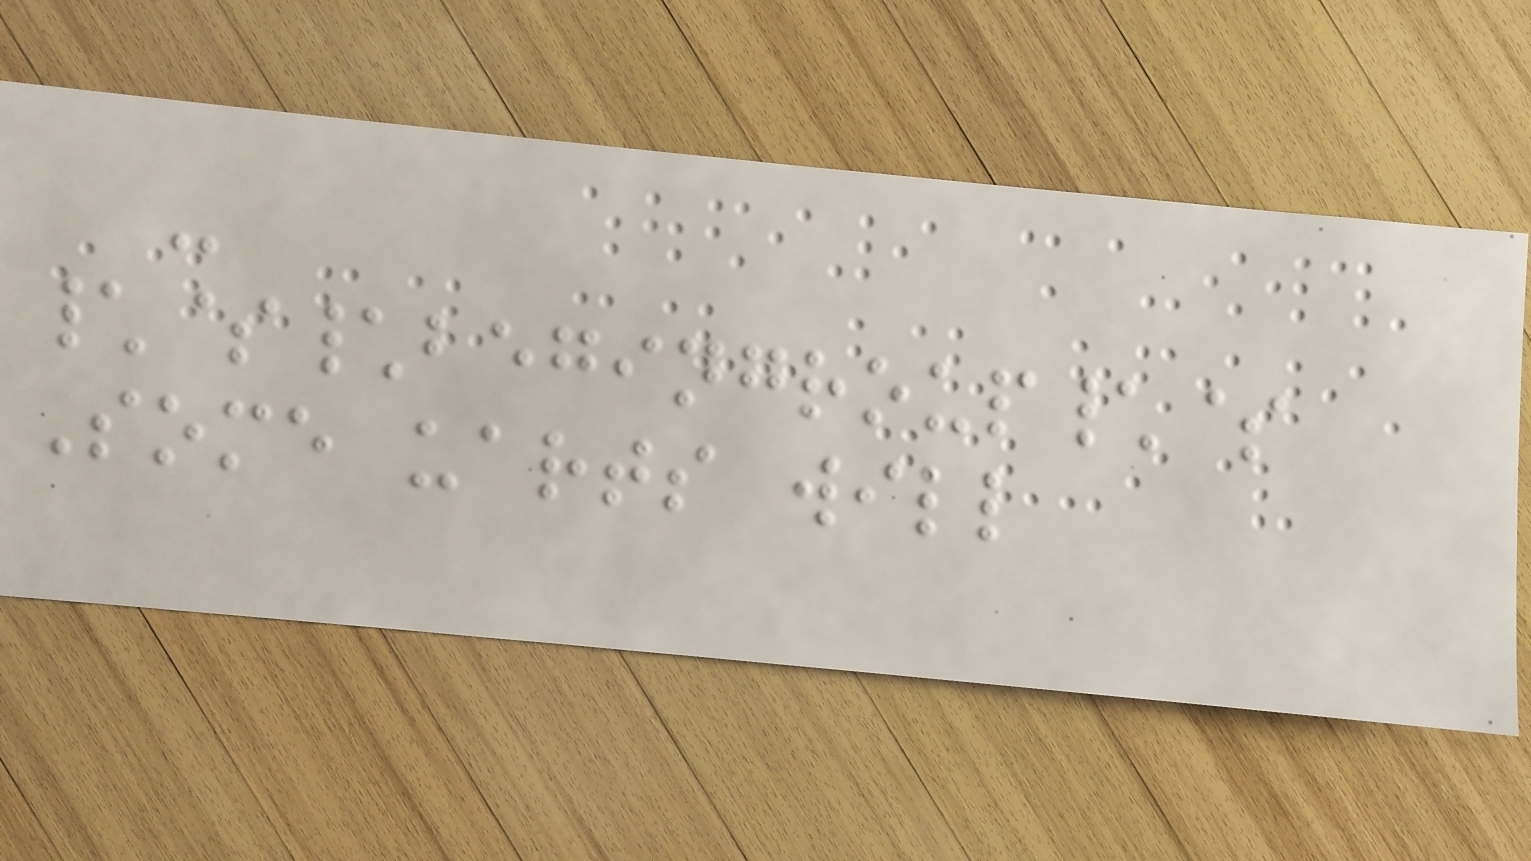-
\$\begingroup\$
Some uarts will
